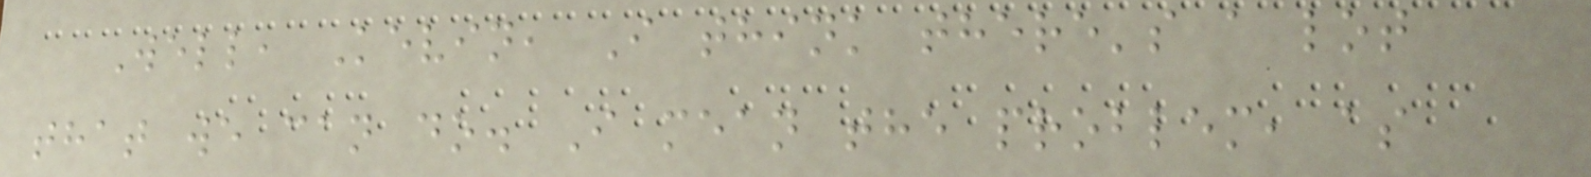Well, Kevin, I think there's a lot
that we can do. I mean the problem, as
